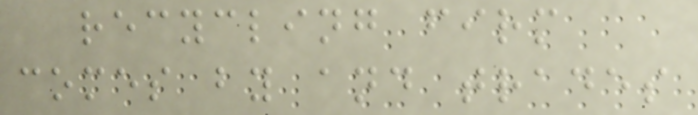recycling firm
comes by and trades
